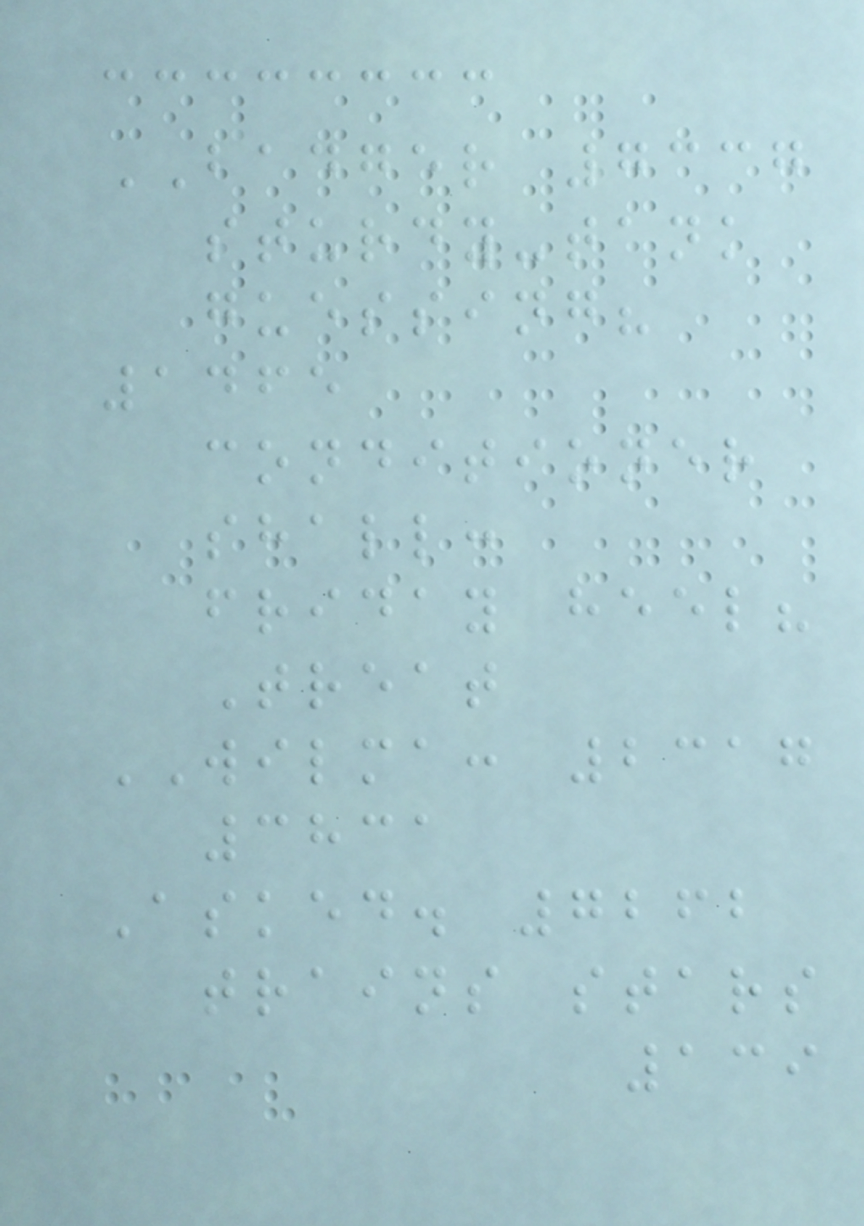BADGER 7337
sturdy-tank
guessing?
1465
conditioner
shall:
friday heel?
Treat
WILMA: 2317
3831
Asked. 7262
trains stars
139
